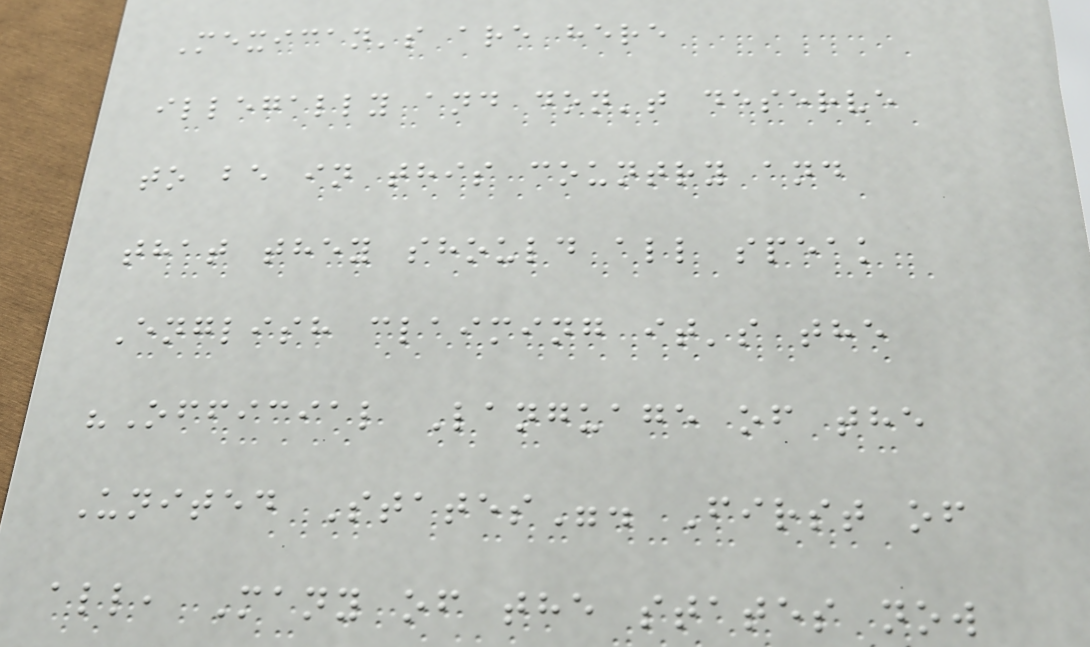Mexican's are here
illegally and don't deserve
to be in this country and
that they should all speak
English claiming it's the
"Official Language of the
United States". First of
all, Many of the states now
